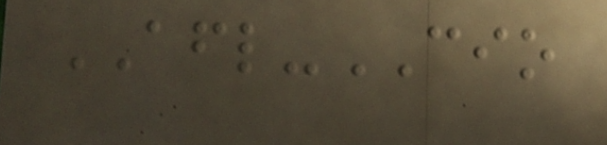AFL-CIO
